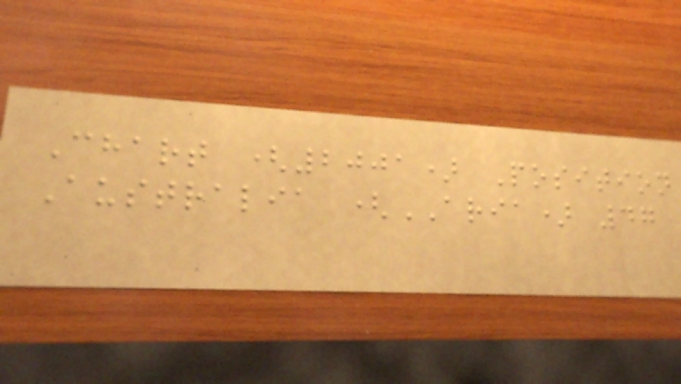Chart (2001) Position
Australia (ARIA) 47
